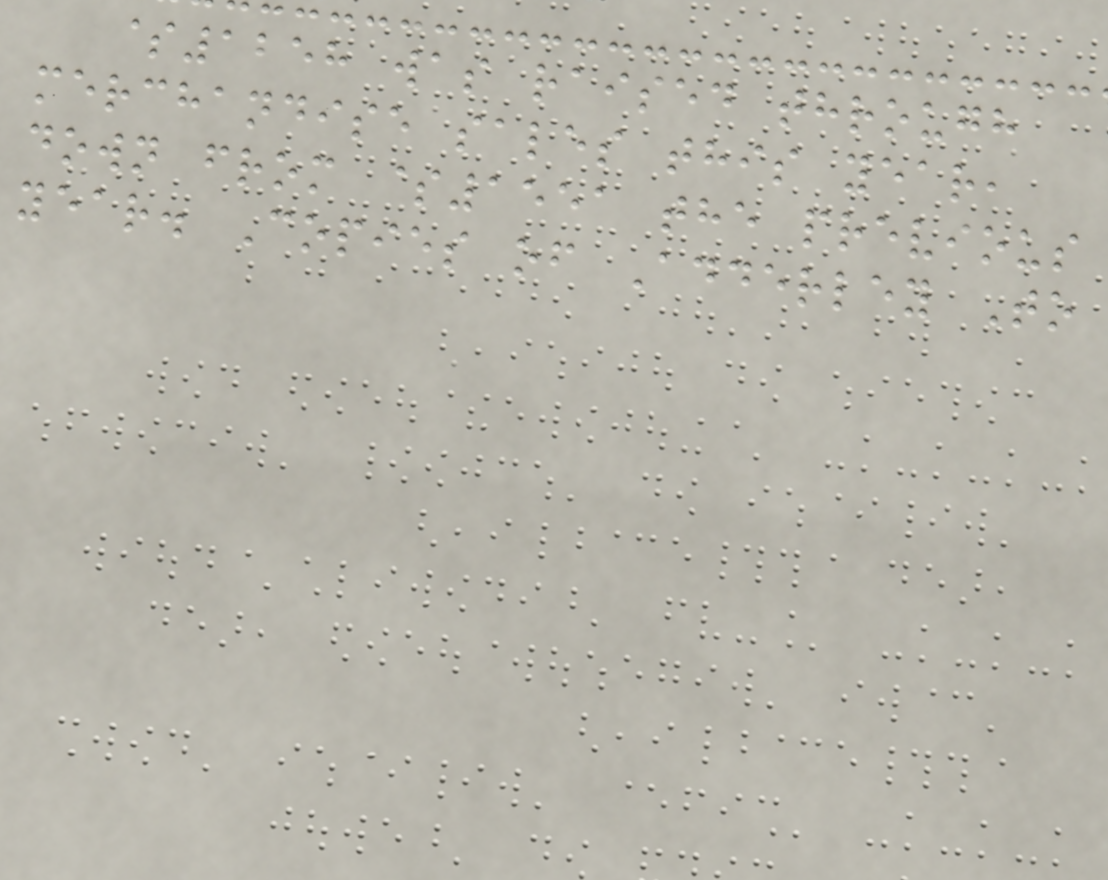$1258 was raised through
merchandise sales this year,
down from $1551 the previous
year. Copies of Adderley To
